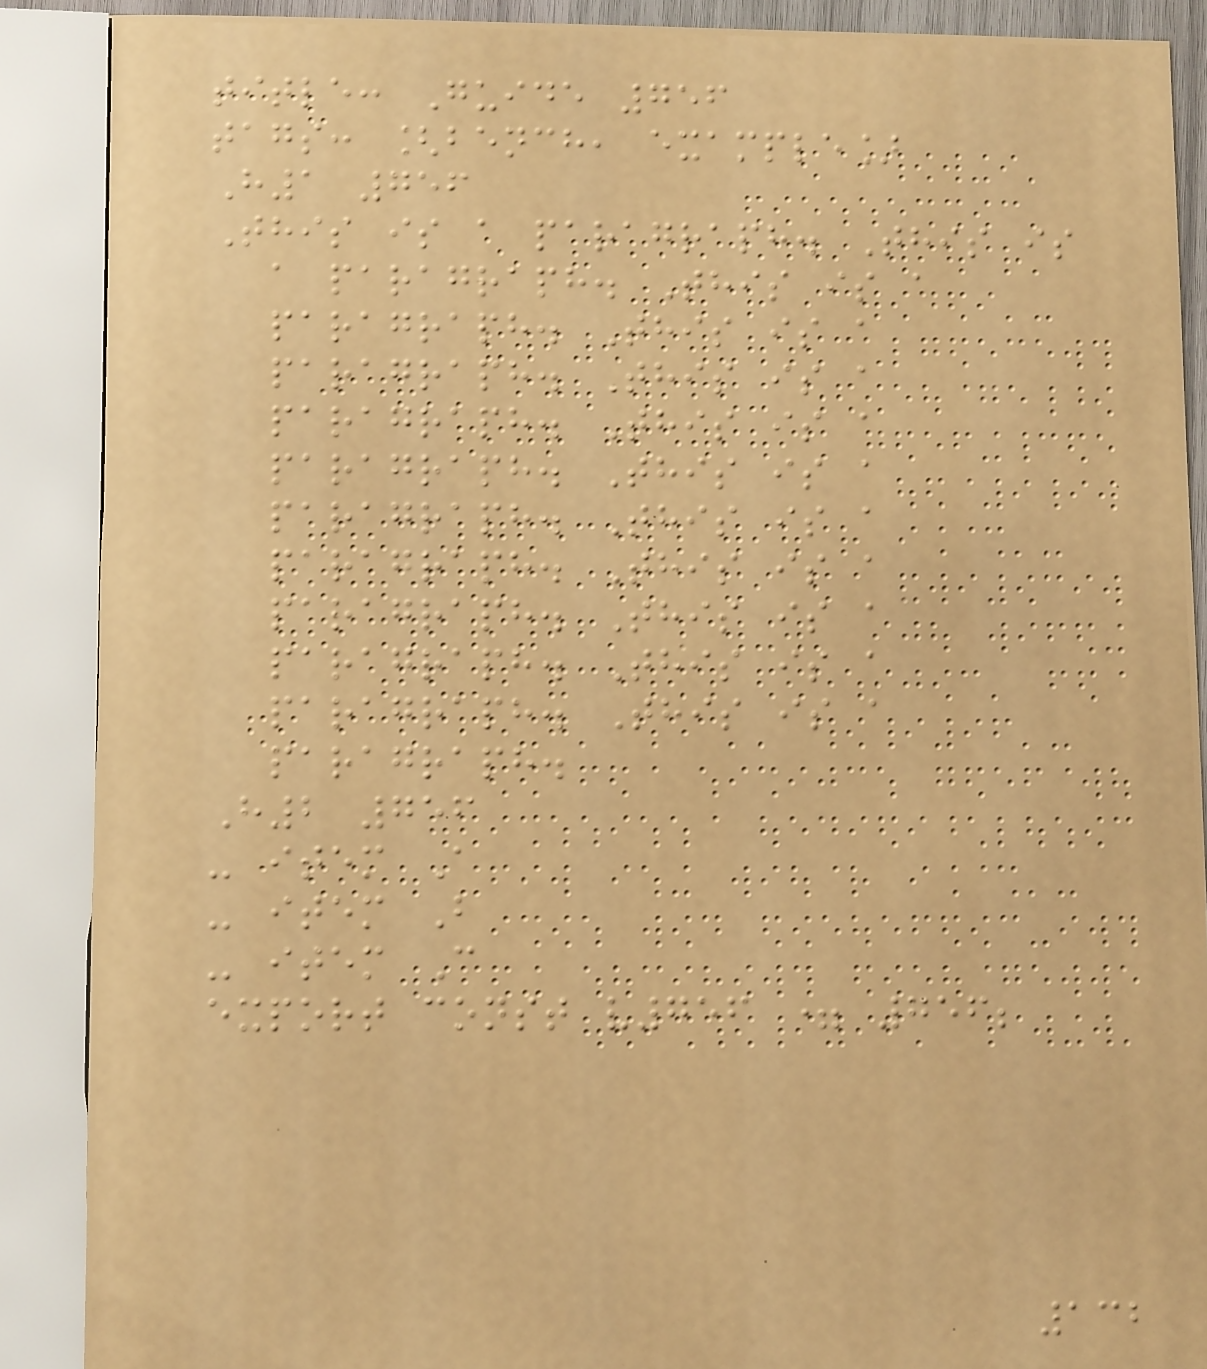title: Guide 756
tags: [bench, example]
H1 756
This is a paragraph. This is
a paragraph. This is a
paragraph. This is a
paragraph. This is a
paragraph. This is a
paragraph. This is a
paragraph. This is a
paragraph. This is a
paragraph. This is a
paragraph. This is a
paragraph. This is a
paragraph.
H2 756
- item A
- item B
- item C
export const v756 = 756;
132
